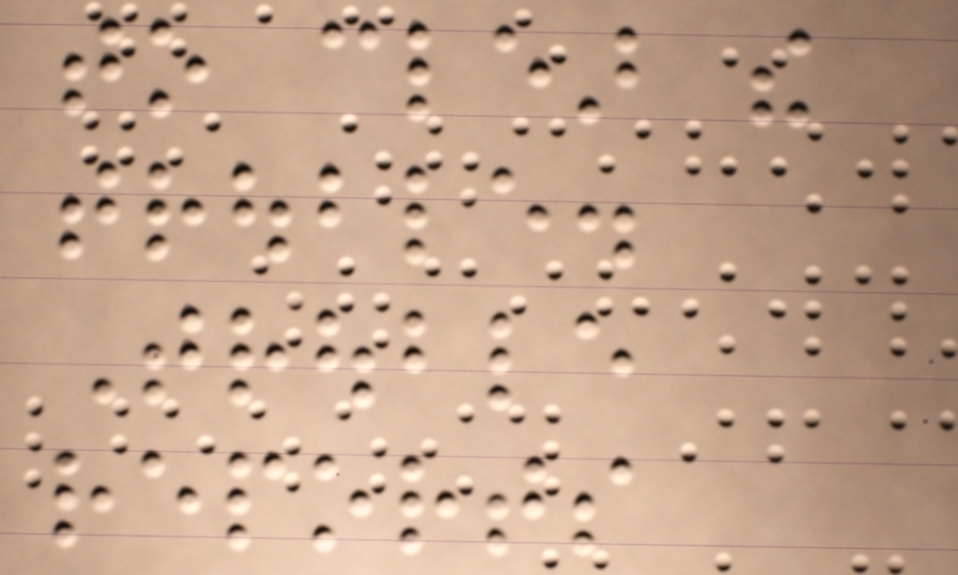to clear the
trouble.
Trouble
reports
